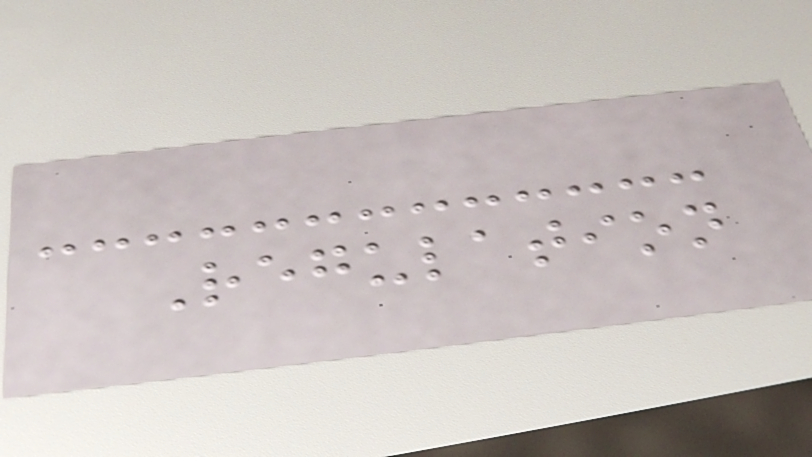Regulation
